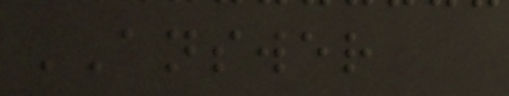ANSWER
